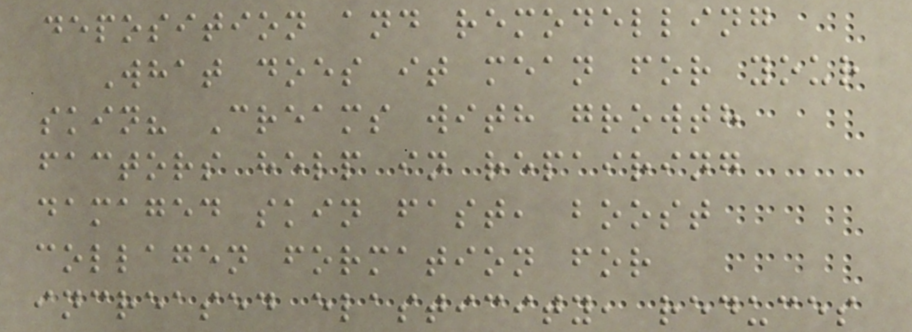deposition and remodelling
What does it mean for your
skin? Creams with growth
factors help in repairing
damaged skin fast, boost
collagen formation for
increased elasticity, reduces
